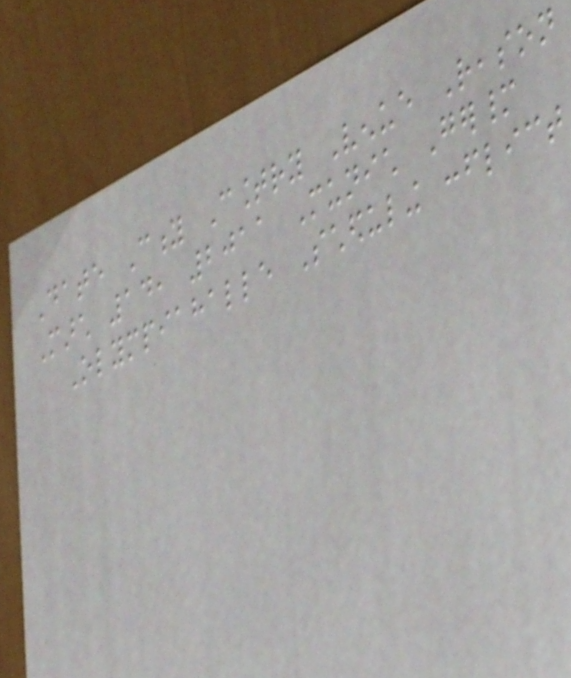Date City Country Venue Reason
March 14, 2011 Munich Germany
Olympiahalle Scheduling conflict
